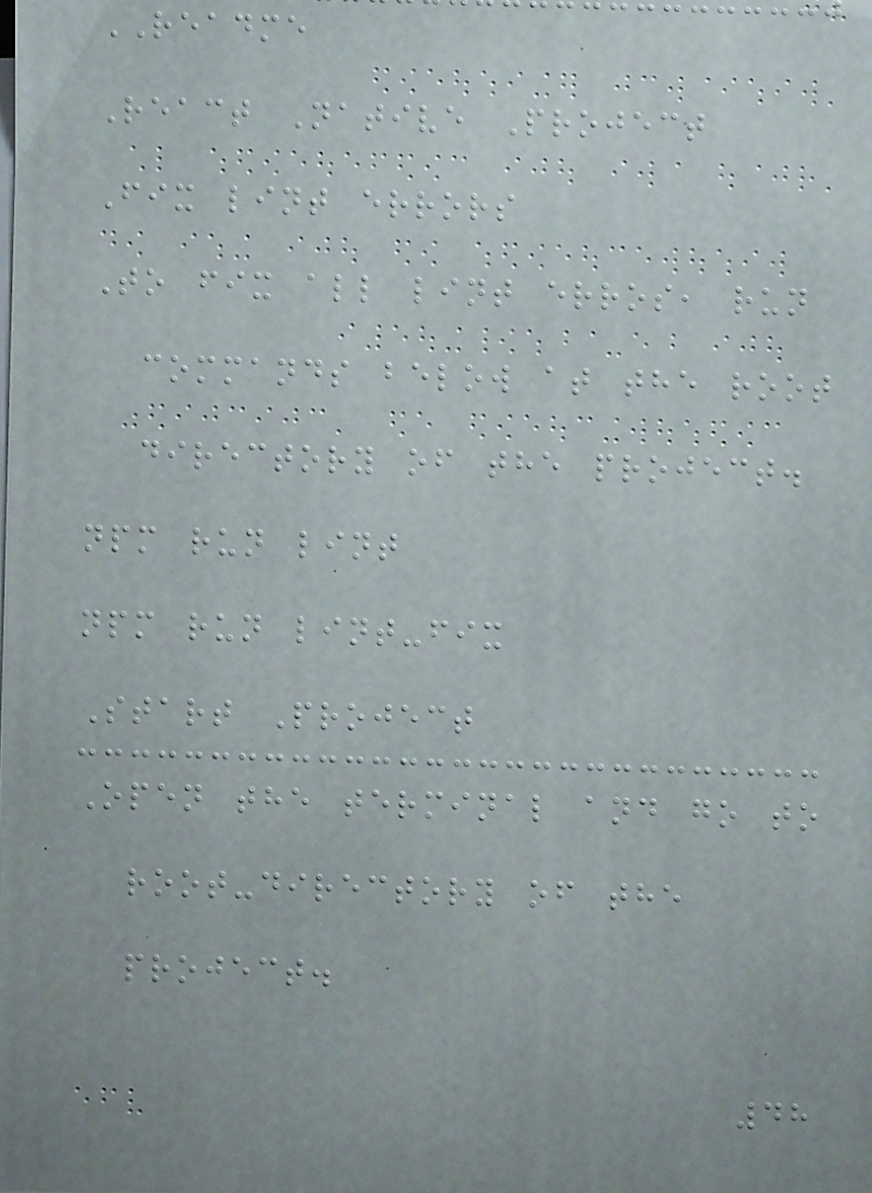README
React Native Project
Fix lint errors
To fix all lint erros, run
commands below at the root
directory of the project.
npm run lint
npm run lint-fix
Start Project
Open the terminal and go to
root-directory of the
project.
48
